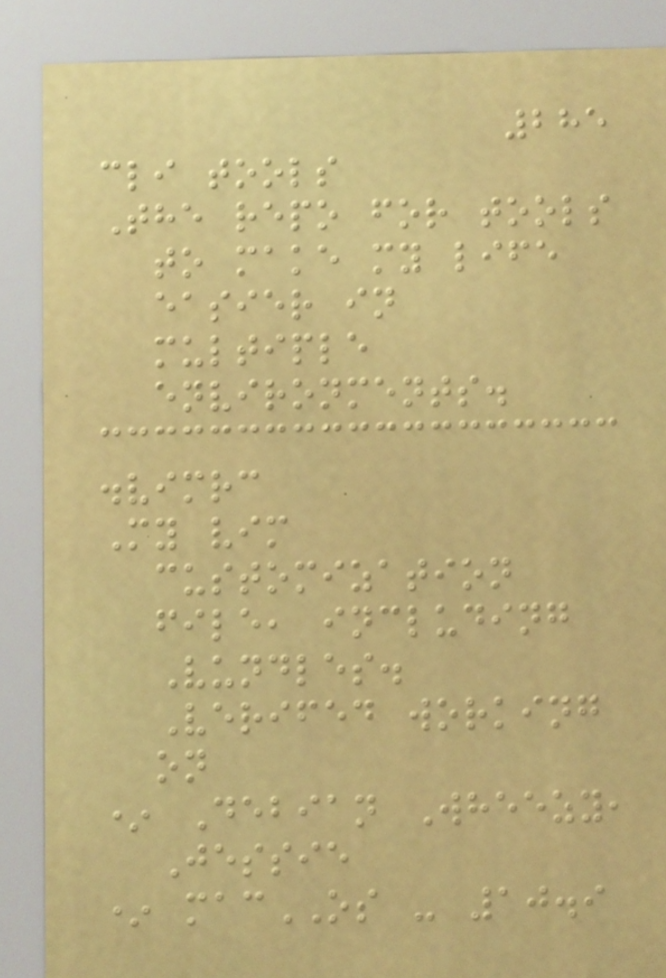285
cli tools
The repo for tools
to make my life
easier in
multiple
environments.
.vimrc
My vim
customization
file, including
Vundles.
Verifed working
on
* Debian Wheezy,
Jessie
* macOS - 10.9
